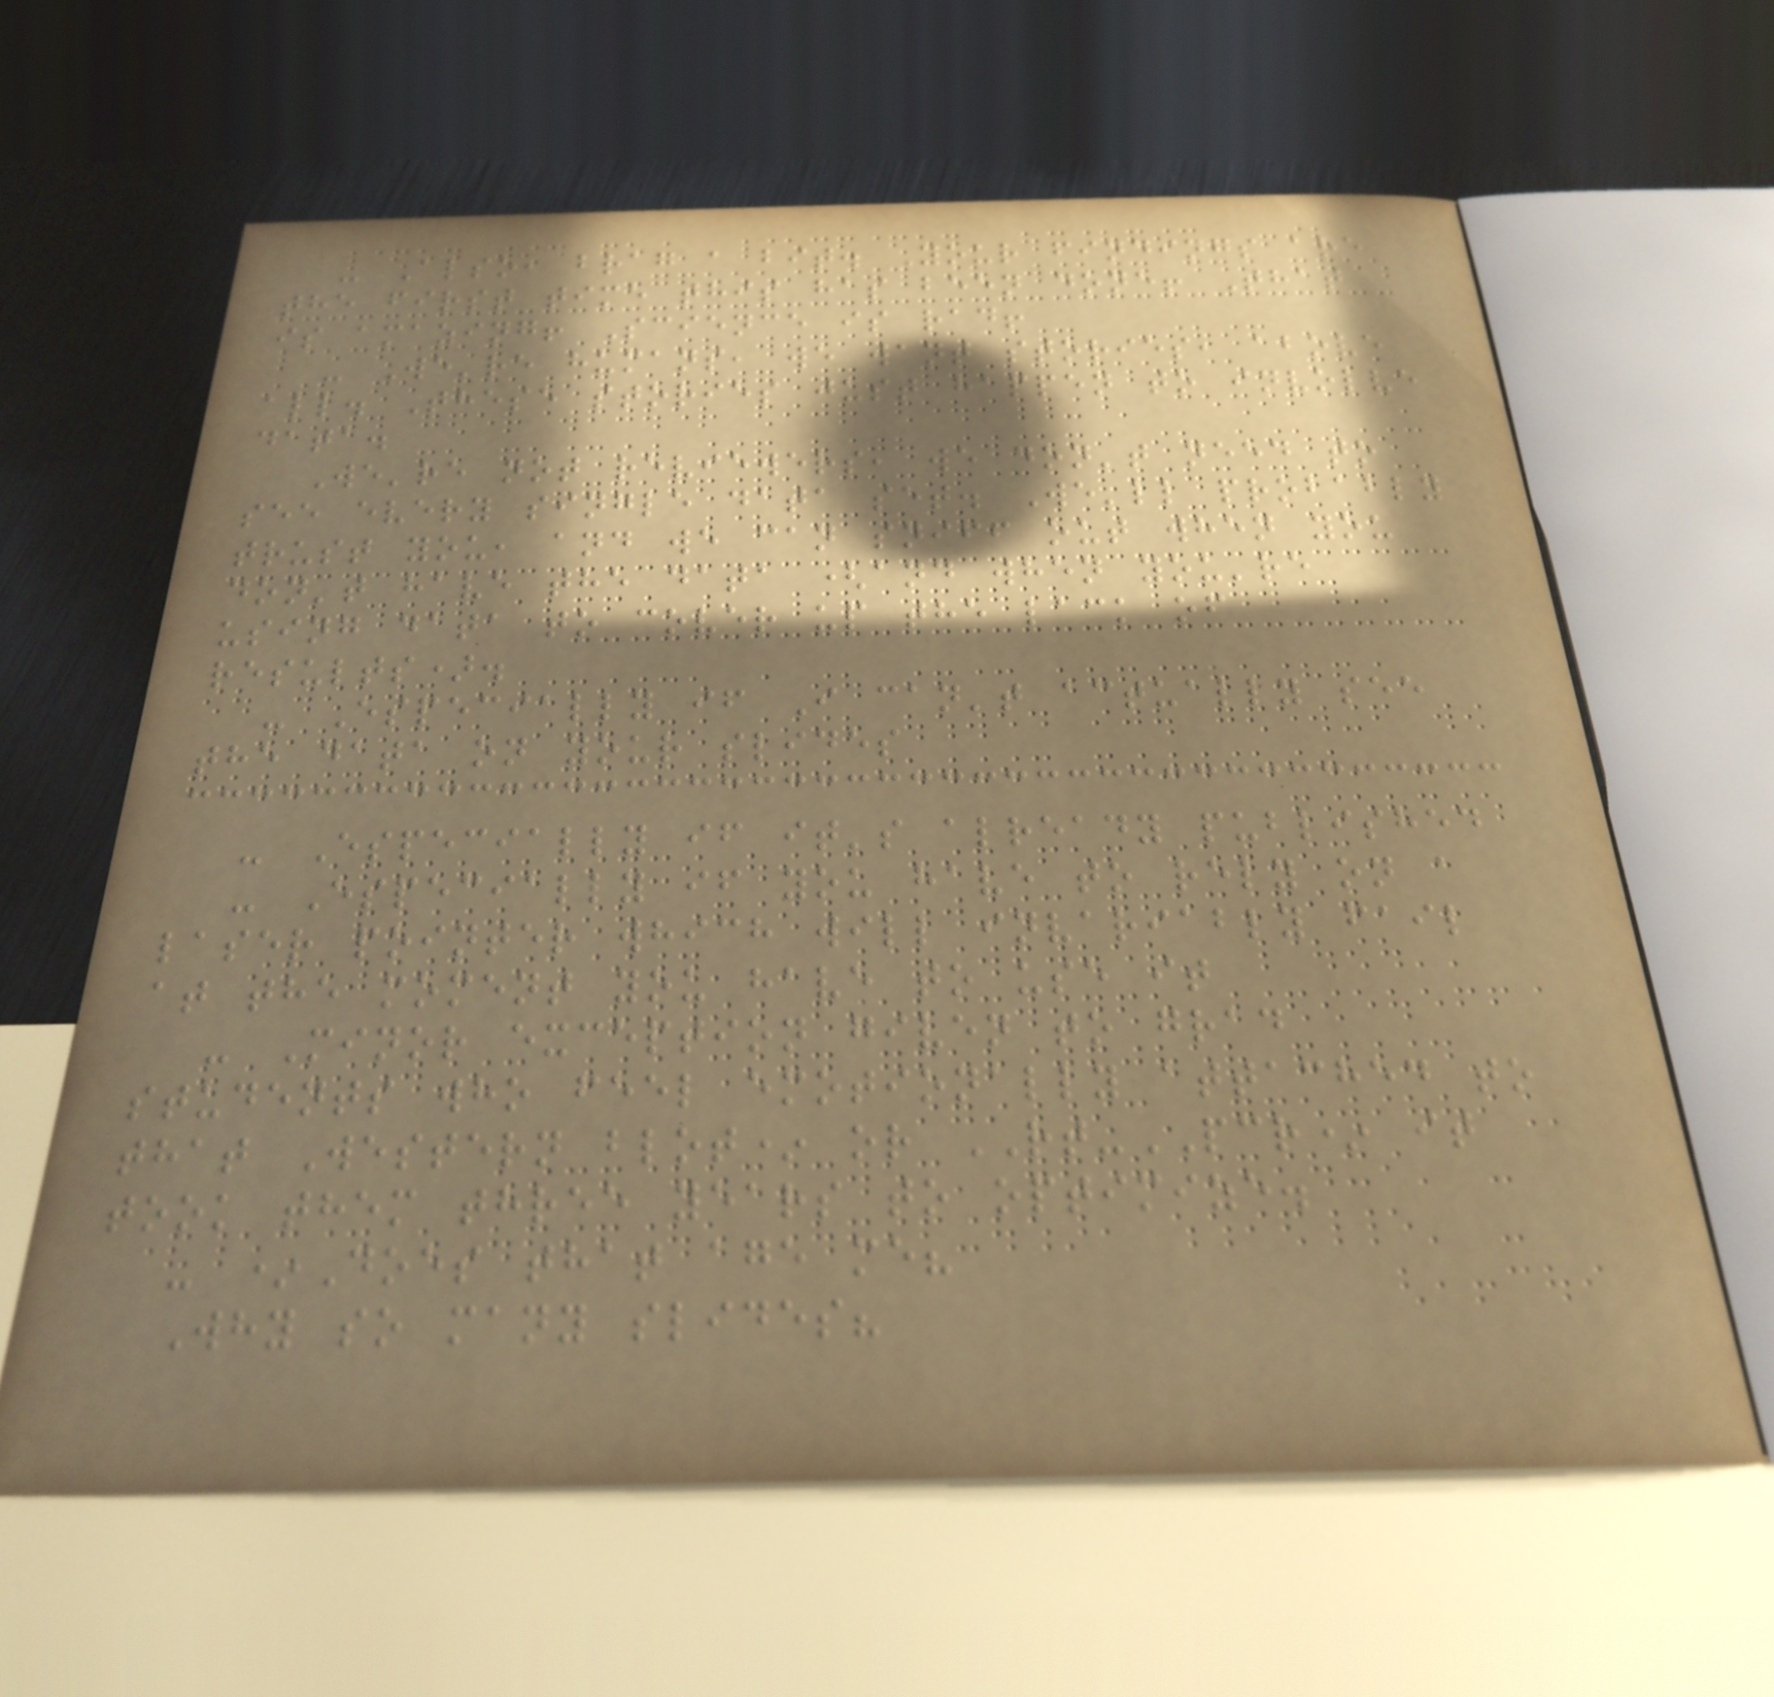- Also, brag a bit. Your findings are
the first time this has been done! That
is amazing! Science is rad!
- We're humans, we want stories, above
all. These stories just happen to involve
data.
We're not reviewers, we don't need to
see every single data set. We'll probably
trust you, and we can sniff out when you
don't have the data (and when you're
using data to cover up the lack of
results).
- Especially if I can't actually see
the data on your slides
- Especially if it's already published
- Especially if you have to rely on a
laser pointer which will invariably fail
at the moment you have to use it
- Minor exception given to grad
students who feel emotionally attached to
that Western blot* or RT-PCR* it
took them three years to optimize.
- *Does that age me?
Why so many slides?
